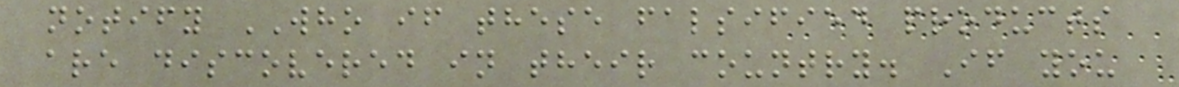notify WHO if these falsified products
are discovered in their country. If you
